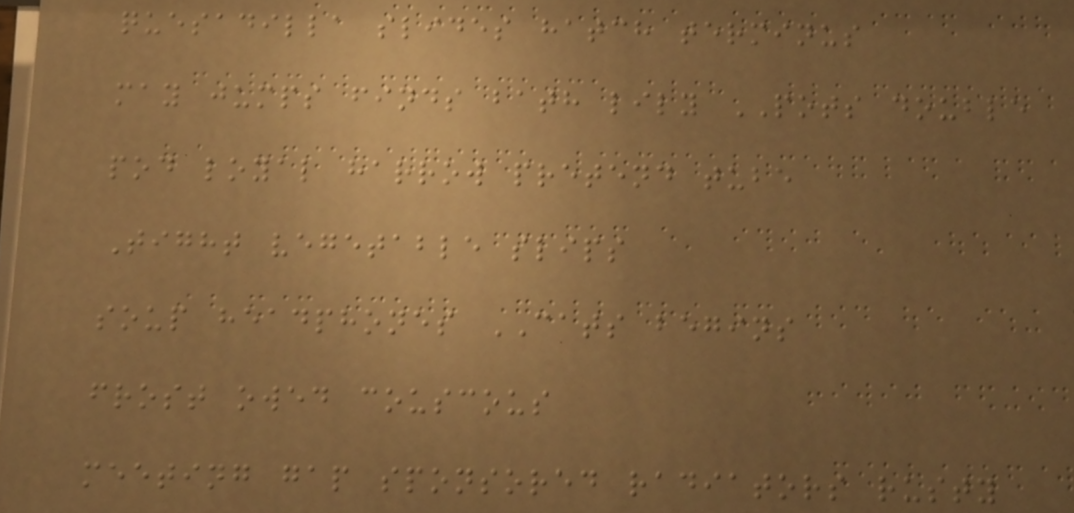quesadilla slides hatch terminus
may jumps finds bath lily POTS double
pod loyal harrow pretend tube
Tight vegetable slips
soup headphones CATS begins
frost owed couscous
meeting gap sponsored radiators rusty
